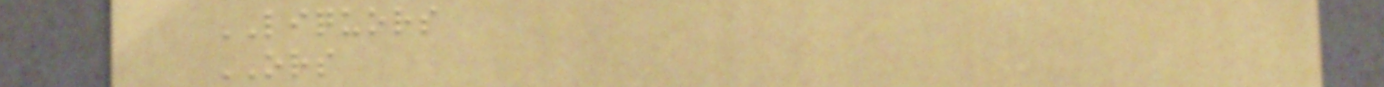LIQUORS
ORS
